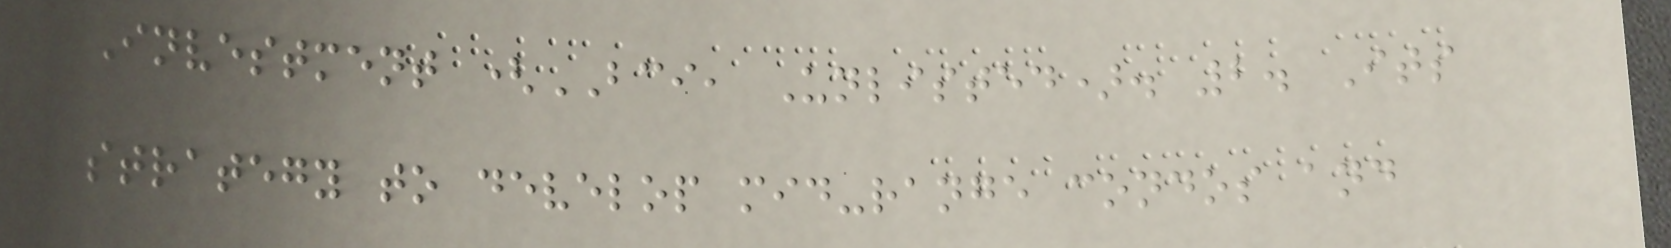Investment (BCI, Unlisted). 2. Its
strategy to develop mid-range condos and
